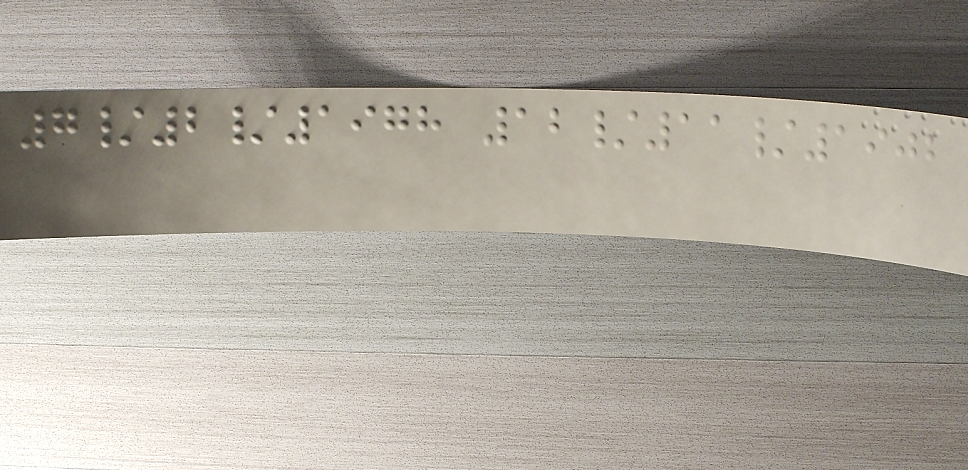7/2/1978 12/11/1902
